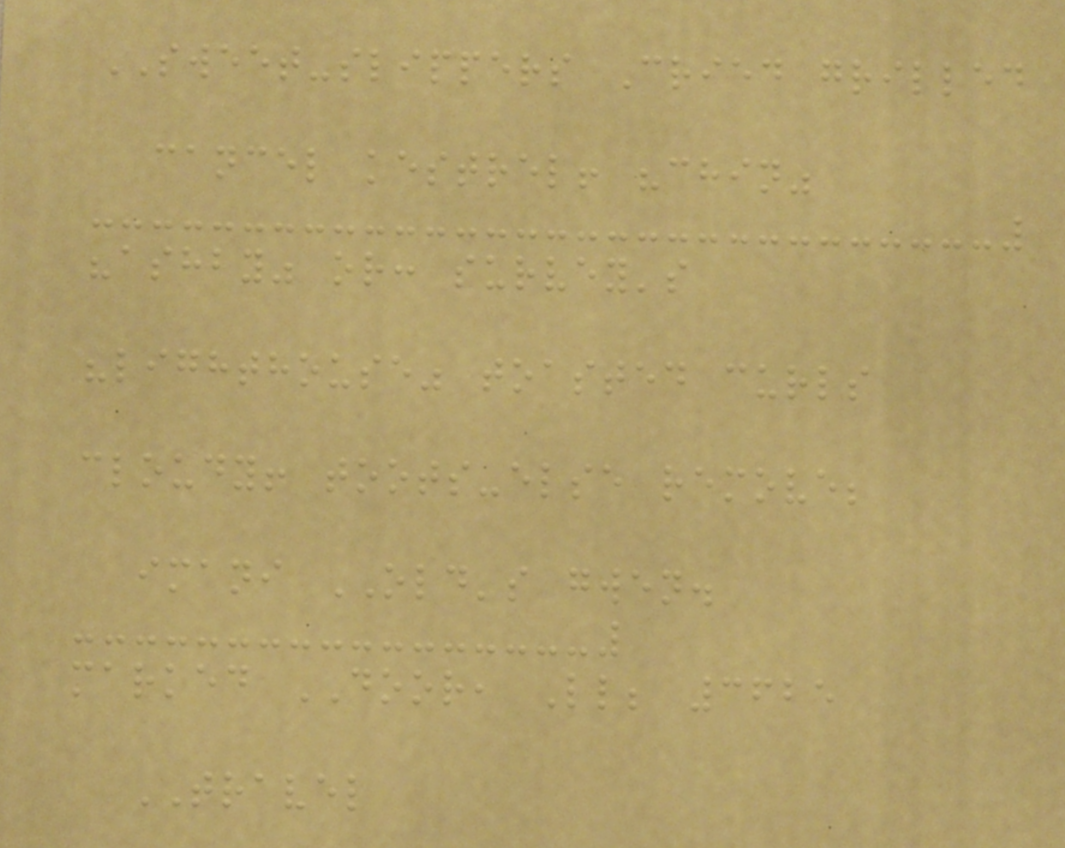SWEET-slippers Cried grilled
cancel kestrel! "chin"
"ashby" or: survey's
"lighthouse" toasted curls
cloudy! toots-else remove;
imani OLD's gwen.
marked DOOR, Ll; 3625
TRAVEL
